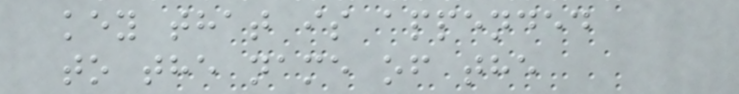key that is appended
to the name of the
